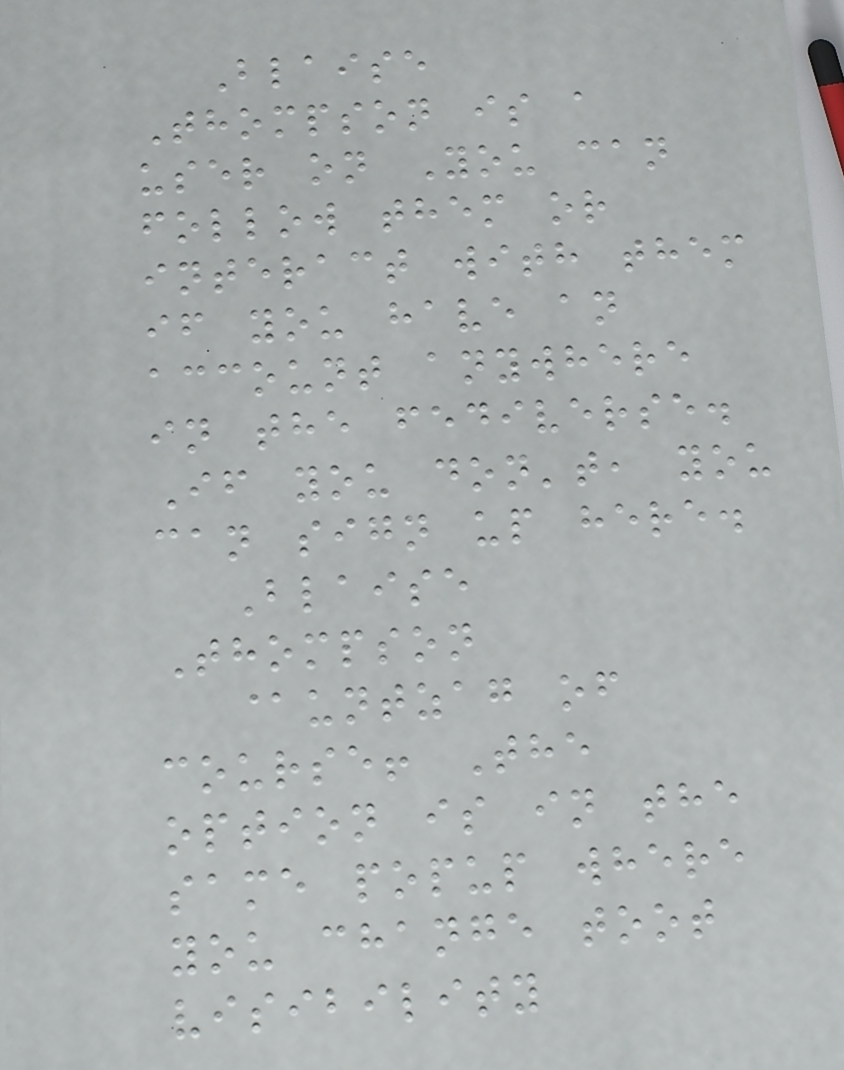Blaise
Thompson is a
user on You can
follow them or
interact with them
if you have an
account anywhere
in the fediverse.
If you don't, you
can sign up here.
Blaise
Thompson
@untzag of
course! The
option is in the
same popup where
you change toot
visibility
